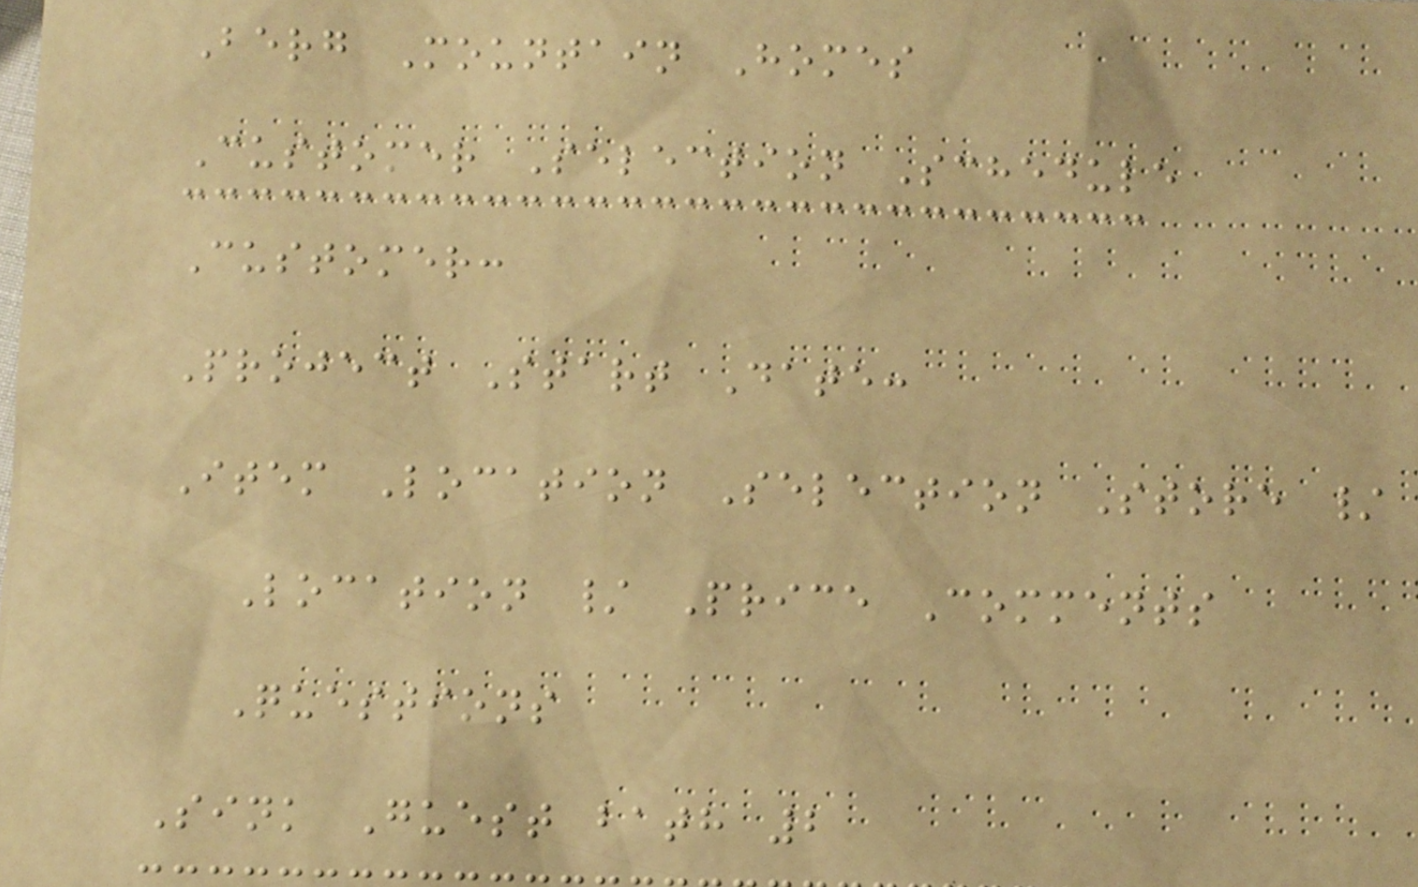Berg Mountain Homes
Customer Selection Schedule
Customer:
Project Start Date:
Item Location Selection Store /
Location / Price Comments
Questions
Sink Guest bath 2
